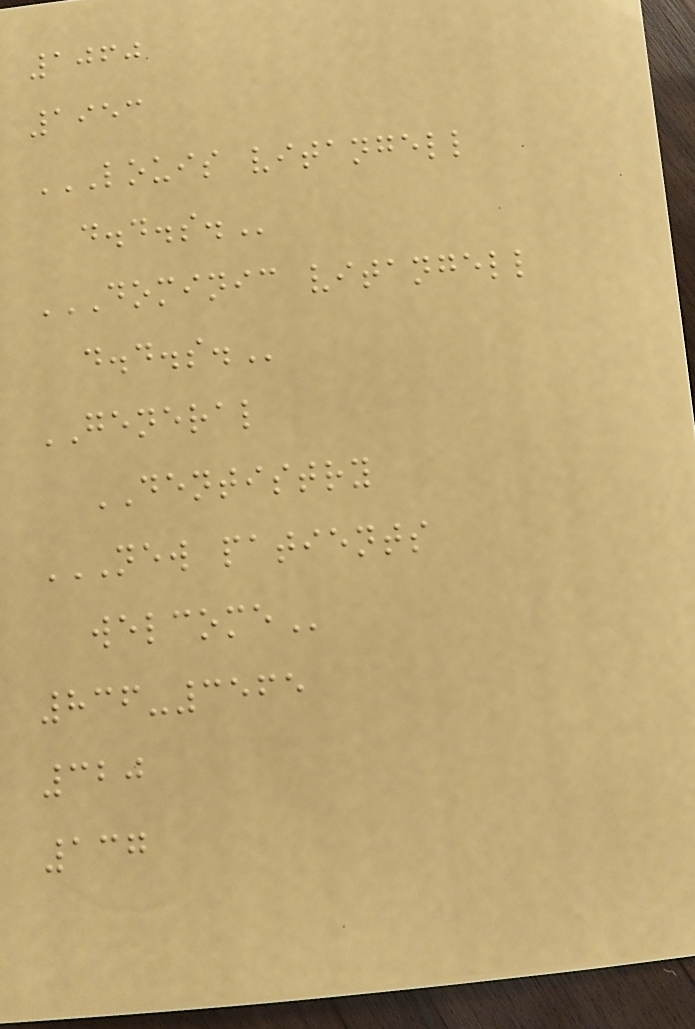1060
1953
LOUIS VITANGELL
D.D.S.
DOMINIC VITANGELL
D.D.S.
GENERAL
DENTISTRY
NEW PATIENTS
WELCOME
836-3565
320
137
